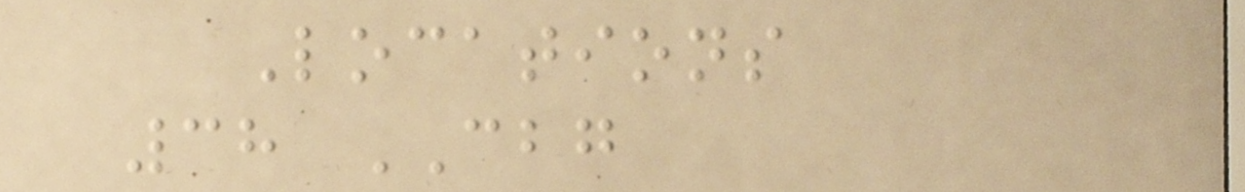Locations
38 CBG
